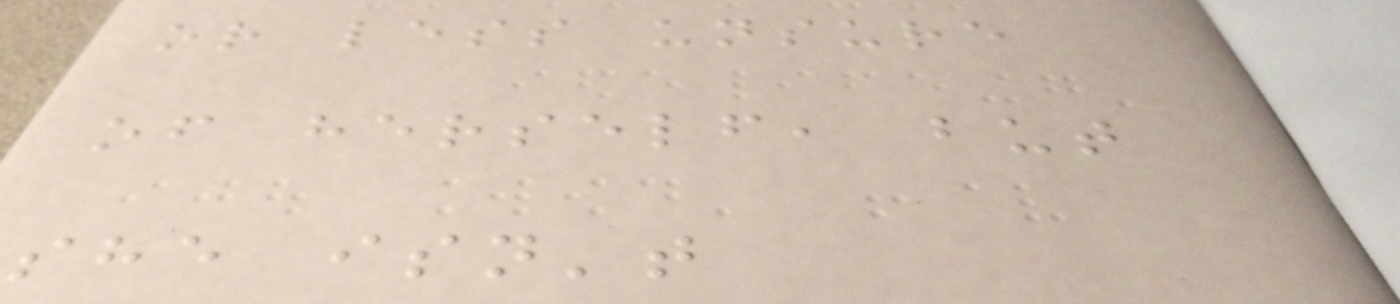or less unsure
of herself, but
she isn't
